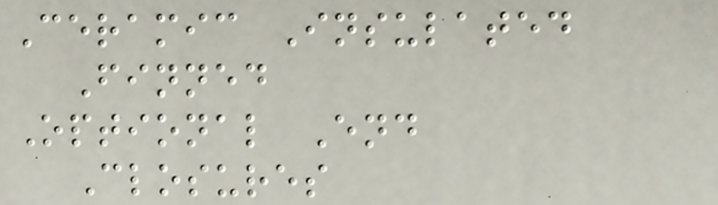Ceramic Insulated
Finned
Optional End
Closures
